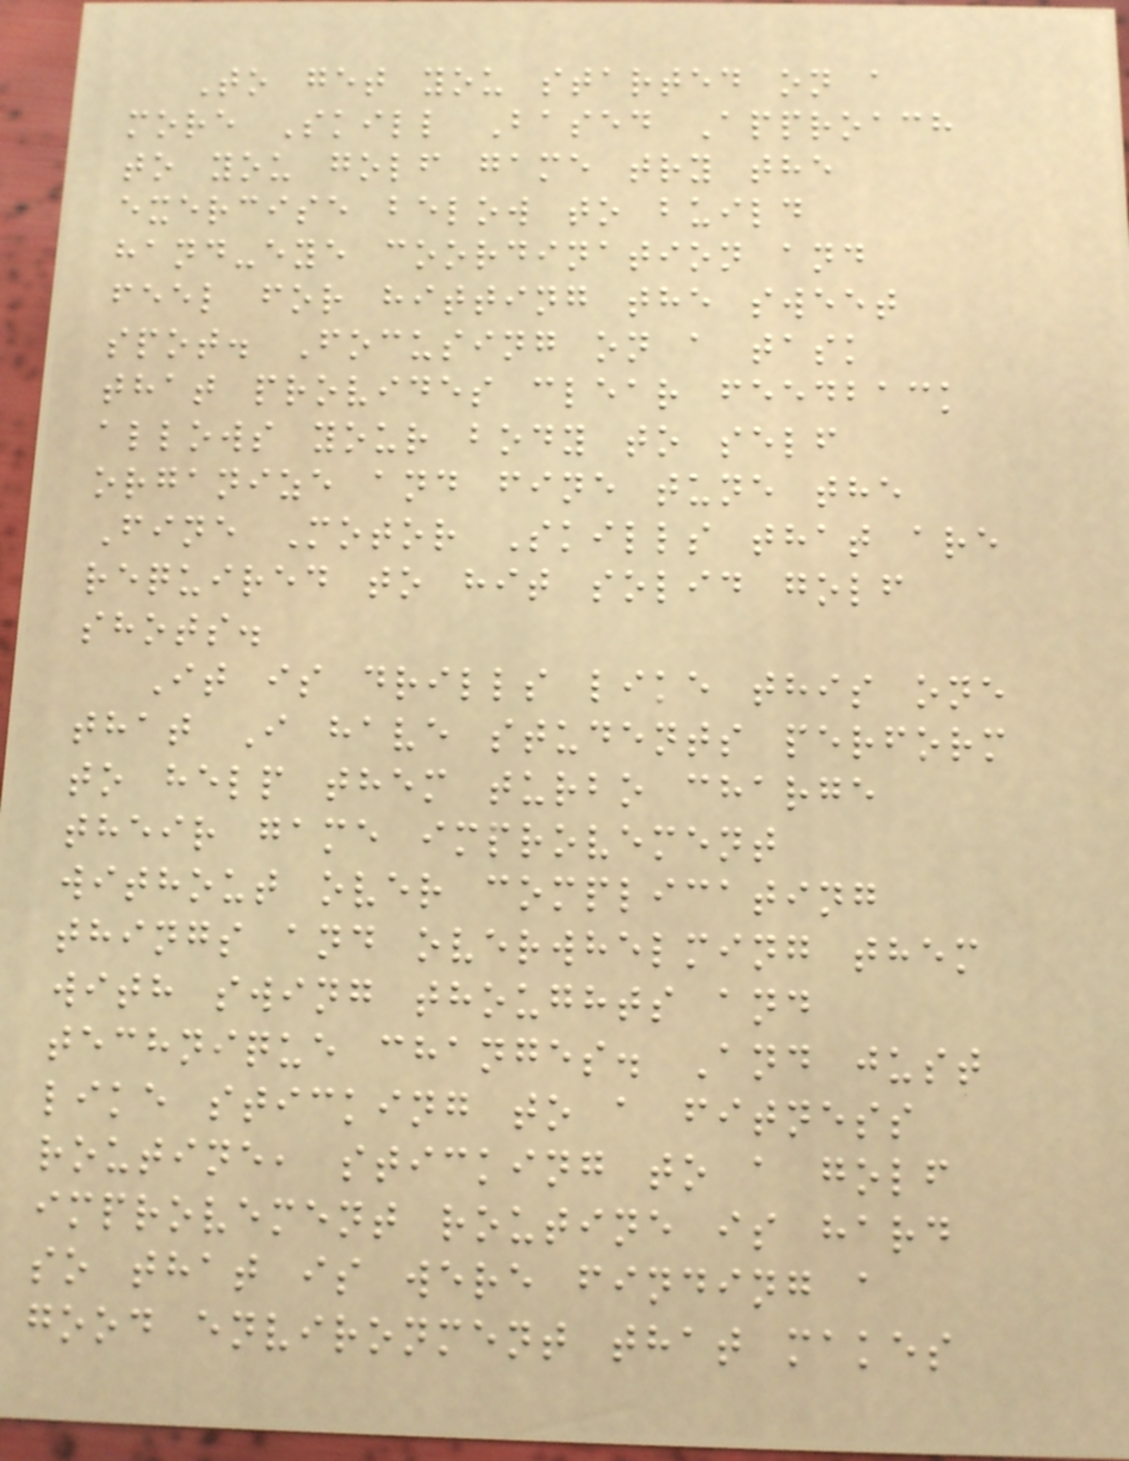To get you started on a
more Skill Based Approach
to you golf game try the
exercise below to build
hand-eye coordination and
feel for hitting the sweet
spot. Focusing on a task
that provides clear feedback
allows your body to self
organize and fine tune the
Fine Motor Skills that are
required to hit solid golf
shots.
It is drills like this one
that I have students perform
to help them turbo charge
their game improvement
without over complicating
things and overwhelming them
with swing thoughts and
technique changes. And just
like sticking to a fitness
routine, sticking to a golf
improvement routine is hard
so that is were finding a
good environment that makes
